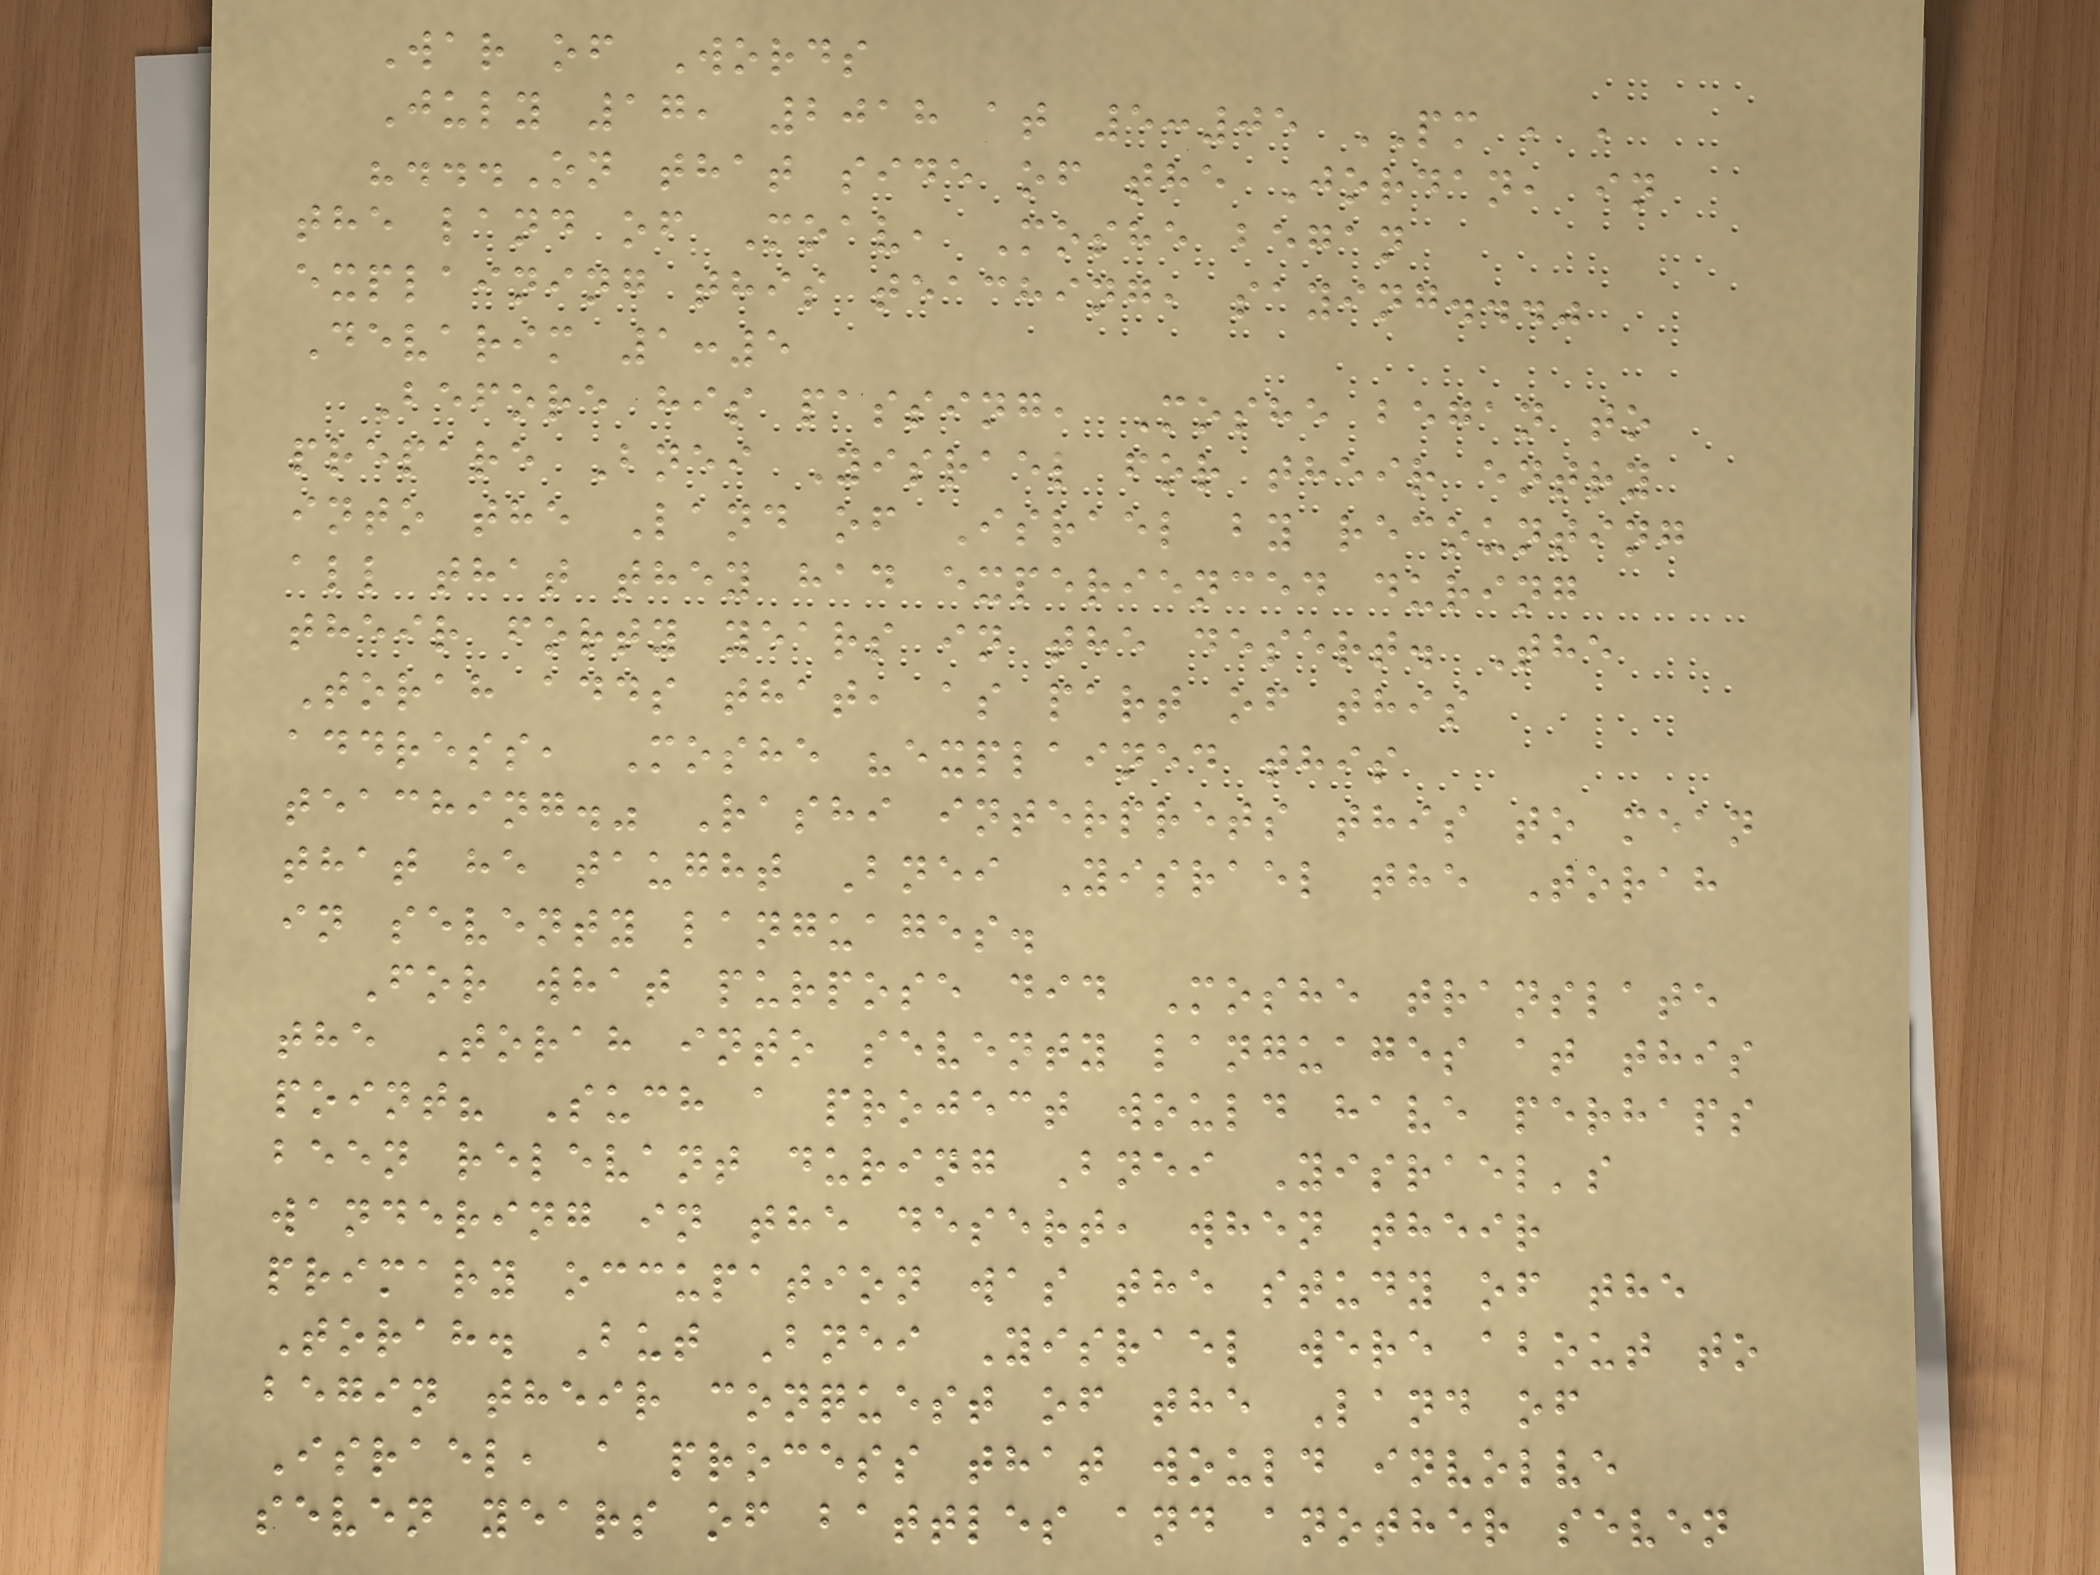War of Words
July 17, 2018 at 5:05 PM , ,
"...On that side of the Jordan, in
the land of Moav, Moshe began
explaining this teaching, saying..."
Devarim 1:5
Before his passing, Moshe began to
prepare Bnei Yisrael for their entry
into the Land of Israel by recounting
all that they had experienced during
their forty years in the desert. The
Torah adds that, as part of this
address, Moshe "explained this
teaching." Rashi interprets this to mean
that he taught Bnei Yisrael the Torah
in seventy languages.
For what purpose did Moshe translate
the Torah into seventy languages at this
point? Such a project would have perhaps
been relevant during Bnei Yisrael's
wandering in the desert, when their
primary occupation was the study of the
Torah. But Bnei Yisrael were about to
begin their conquest of the Land of
Israel, a process that would involve
seven years of battles and another seven
